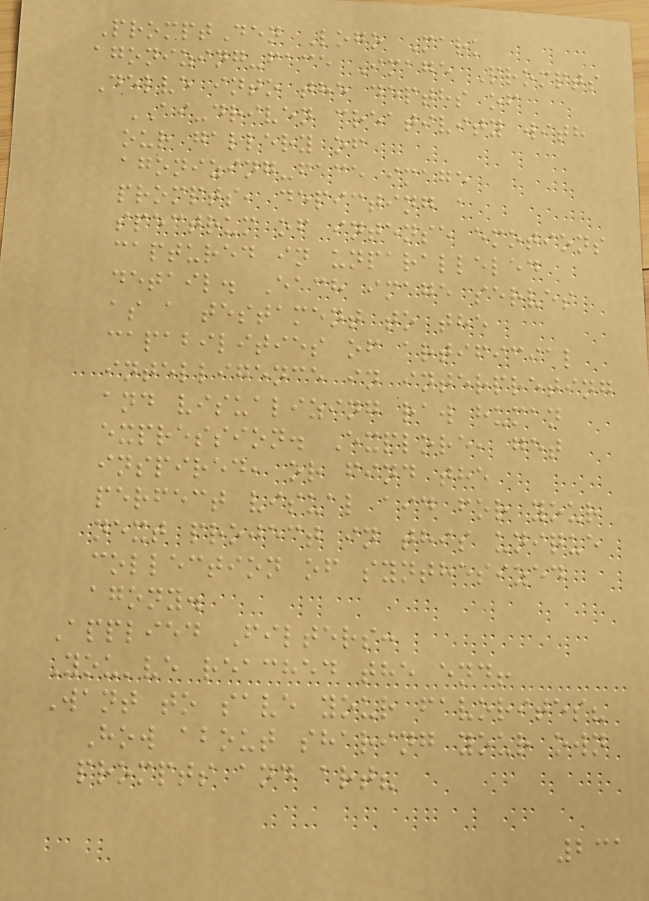PromptDen Logo Mark
agonizing-face Image Prompts
Delve into the depths of
AI-driven creativity with
our gallery of
agonizing-face image
prompts, depicting a
spectrum of intense emotions
captured in unparalleled
detail. Each image serves
as a testament to the
capabilities of artificial
intelligence in interpreting
and visualizing raw human
expression. Explore, get
inspired, or find the
perfect visual aid for your
next project in this unique
collection of synthesized
agony.
Applied Filters:
You've reached the end!
Want to save your favorites?
How about sharing your own
prompts and art?
231
